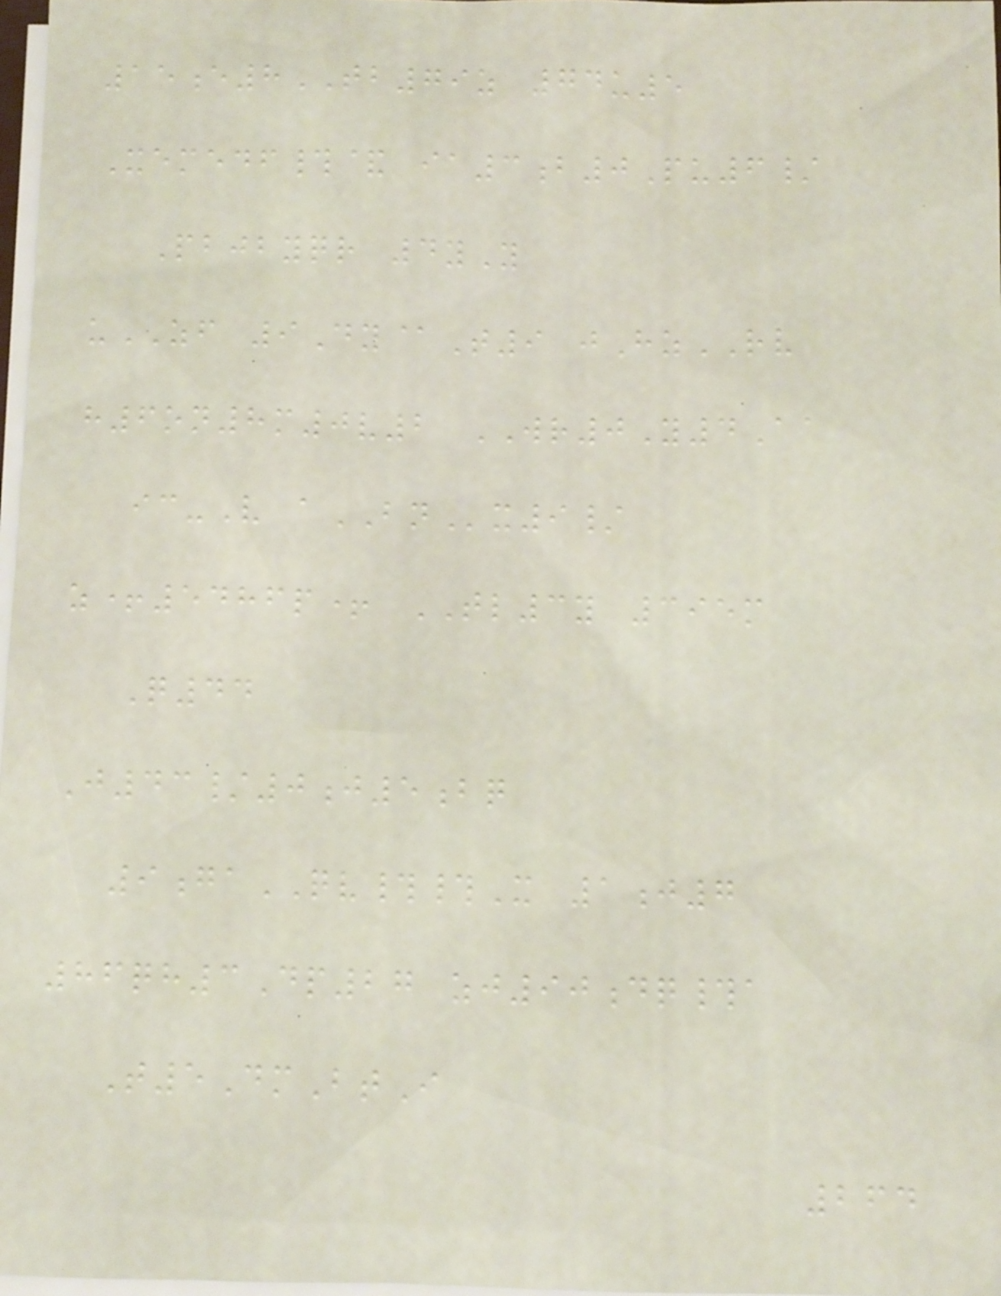15e8TB79z 74u5
Xemedf#& ia3b0Pu6/
Pbjbyqr 4yY
uZF 9Dy@T9 jHzRV
h6on8m0v2 WR0Y4Aa
ic-V aBNx9/
z+5486p+ TL3y 395m
Q44
J43/0j5bq
9gaQV##X 1j7
86qh3Dp27 zj90dq#a
T5DmBtI
264
